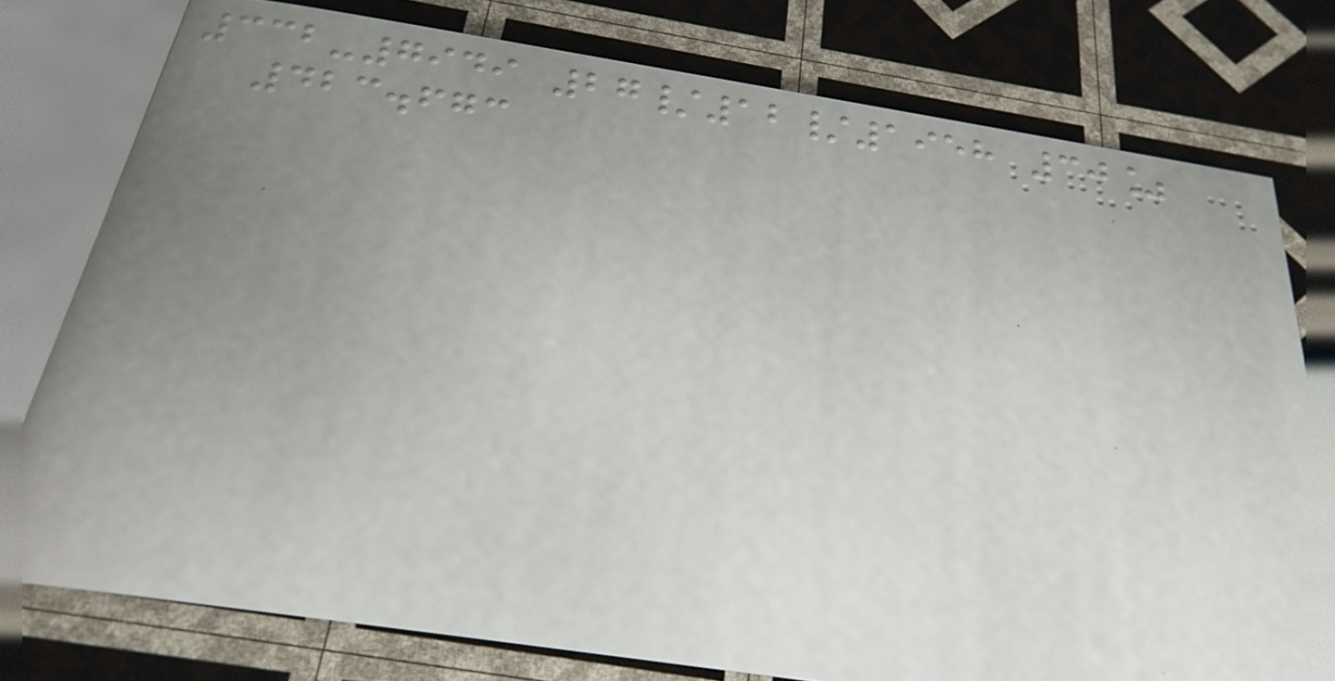332-7949 27/12/1958 30%
423.673
